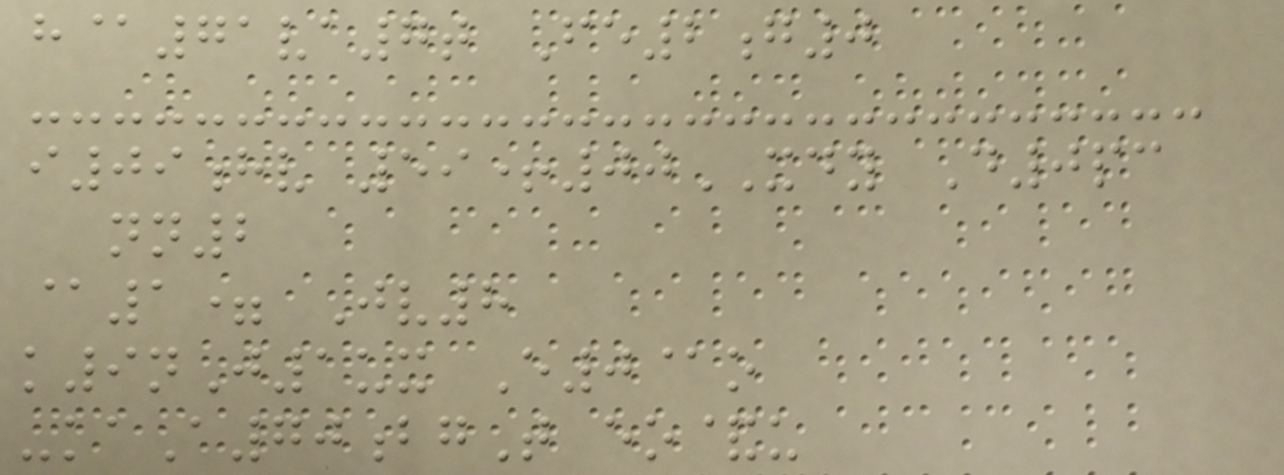h@71va7t Fe2g0
i09hv 59+00XDY D0pc
nn2
@1= Jv8
k9nJ1ux E0@o
-kaA70bgT eo&u
